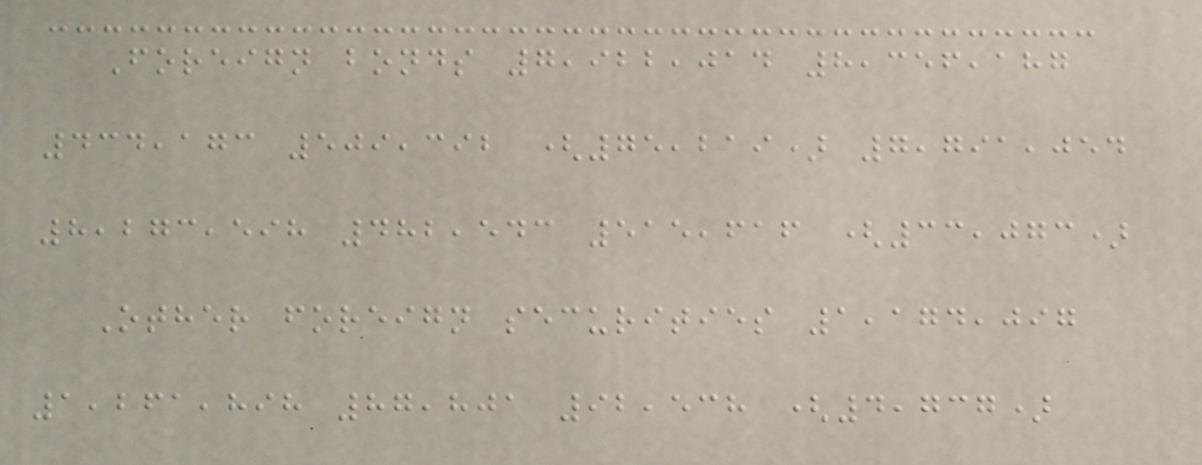Foreign bonds 7,922,014 8,356,187
434,173 509,392 (75,219) 7,791,054
8,273,598 482,543 515,616 (33,073)
Other foreign securities 1,174,097
1,261,898 87,801 92,538 (4,737)
